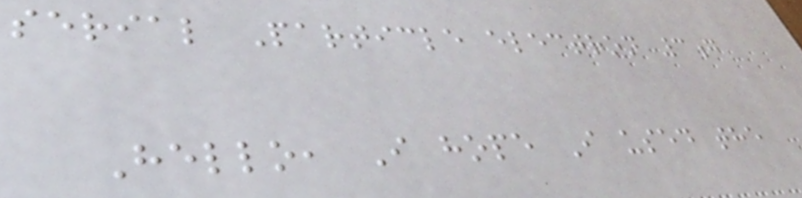serial Particle electron 3g
Hello, I hope I used the
